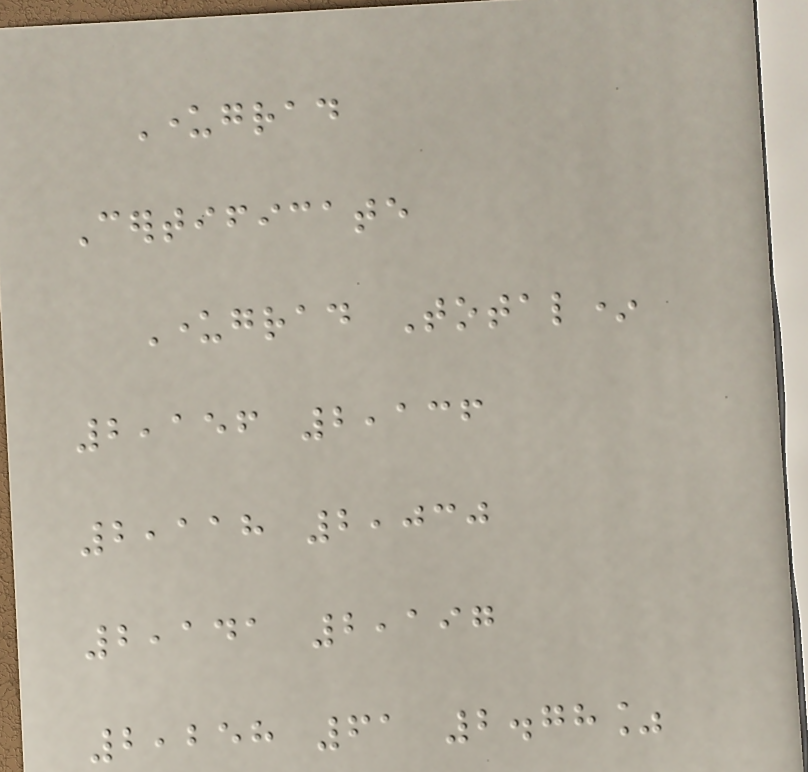Undergrad
Certificate
Undergrad Total*
2,156 2,136
2,118 2,030
2,141 2,197
2,258 61 2.78%
